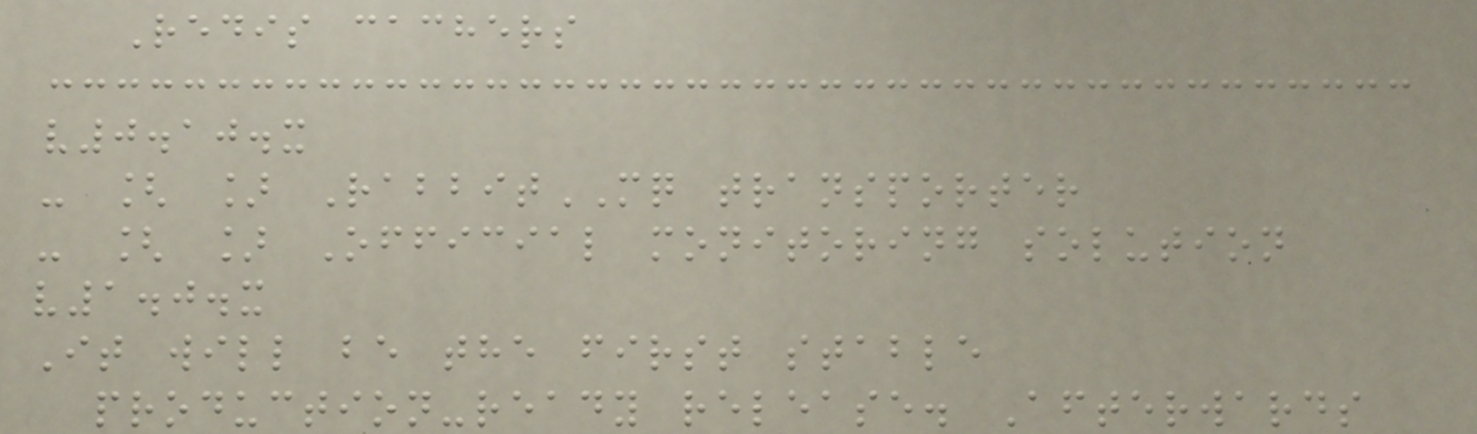Redis cachers
v0.10.x
- [ ] RabbitMQ transporter
- [ ] Official monitoring solution
v1.0.x
It will be the first stable
production-ready release. Afterwards
